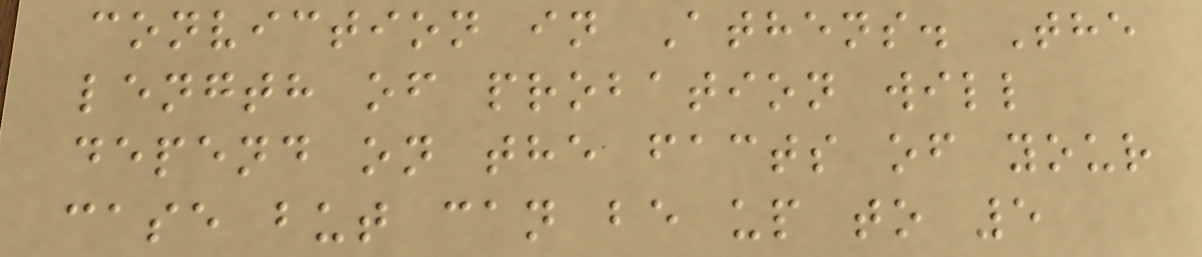conviction in Athens. The
length of probation will
depend on the facts of your
case but can be up to 5
